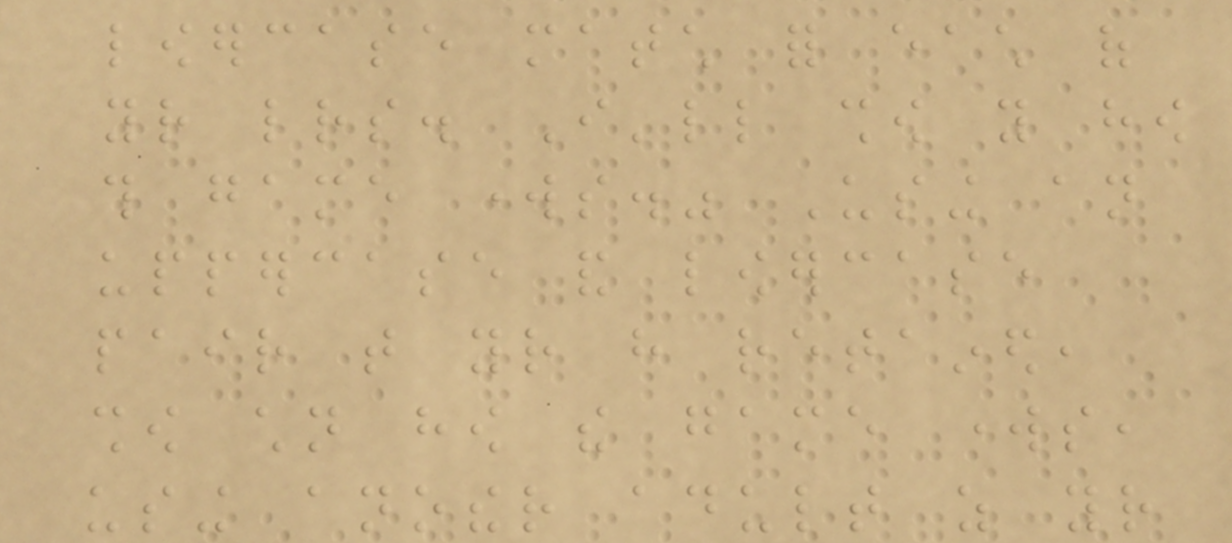lowercase match for each of
your letters. I'll show you how
this game works." Using an
uppercase and lowercase
pair that your have retained,
show children how the game works,
using another adult as your
